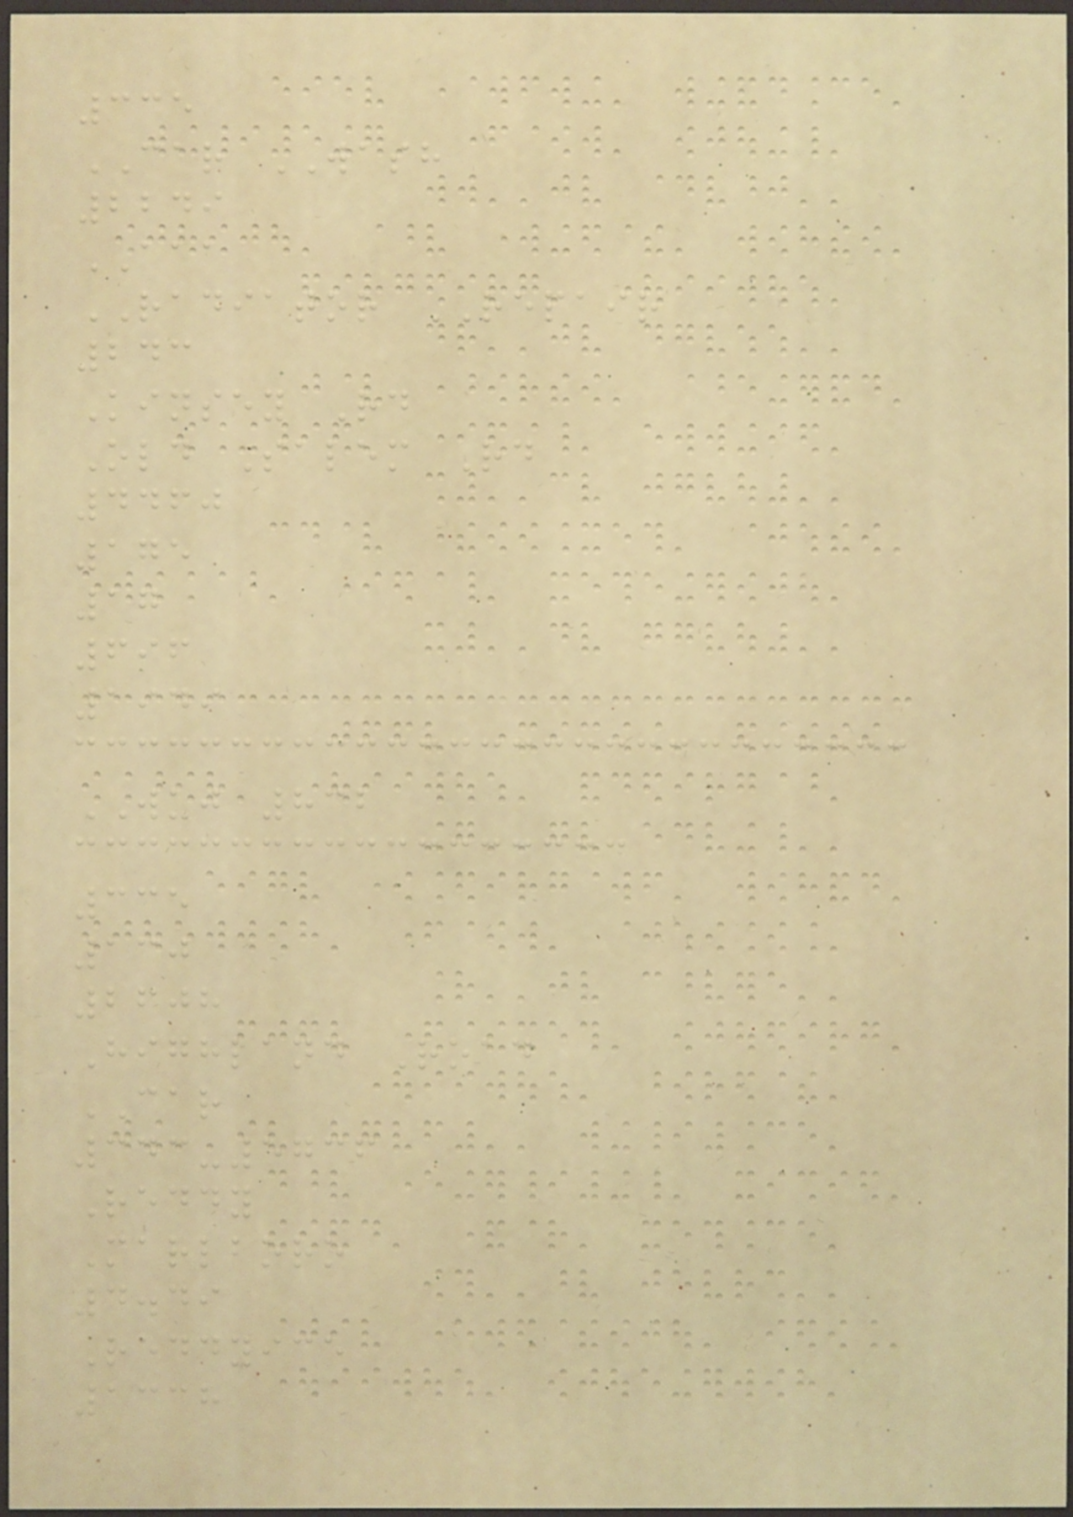335
CAR WASH
2249
AAA
RADIATOR REPAIR
243
Kinsey Rd
Old Salem Rd
4460
175
17
696
1949
WUJ 832
335
130
2608
Highland Road
CAR
343-5736
Reddy
Marlboro
4.49
Reddyice
1338
